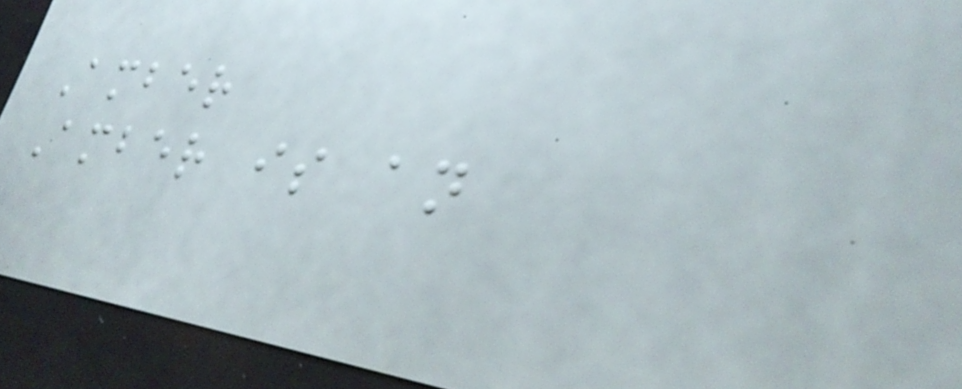Amber
Amber is an
